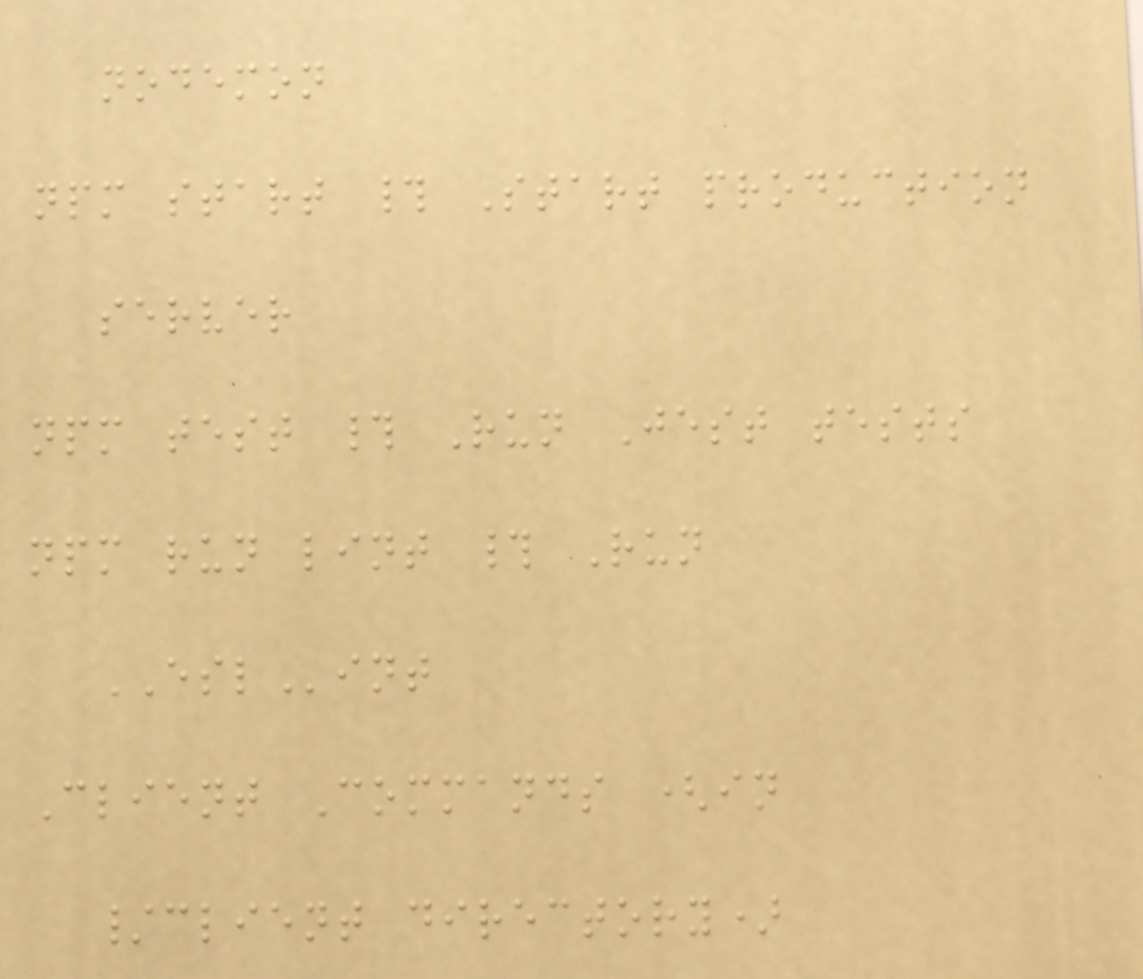nodemon
npm start # Start production
server
npm test # Run Jest tests
npm run lint # Run
ESLint
Client Commands (in
/client directory)
